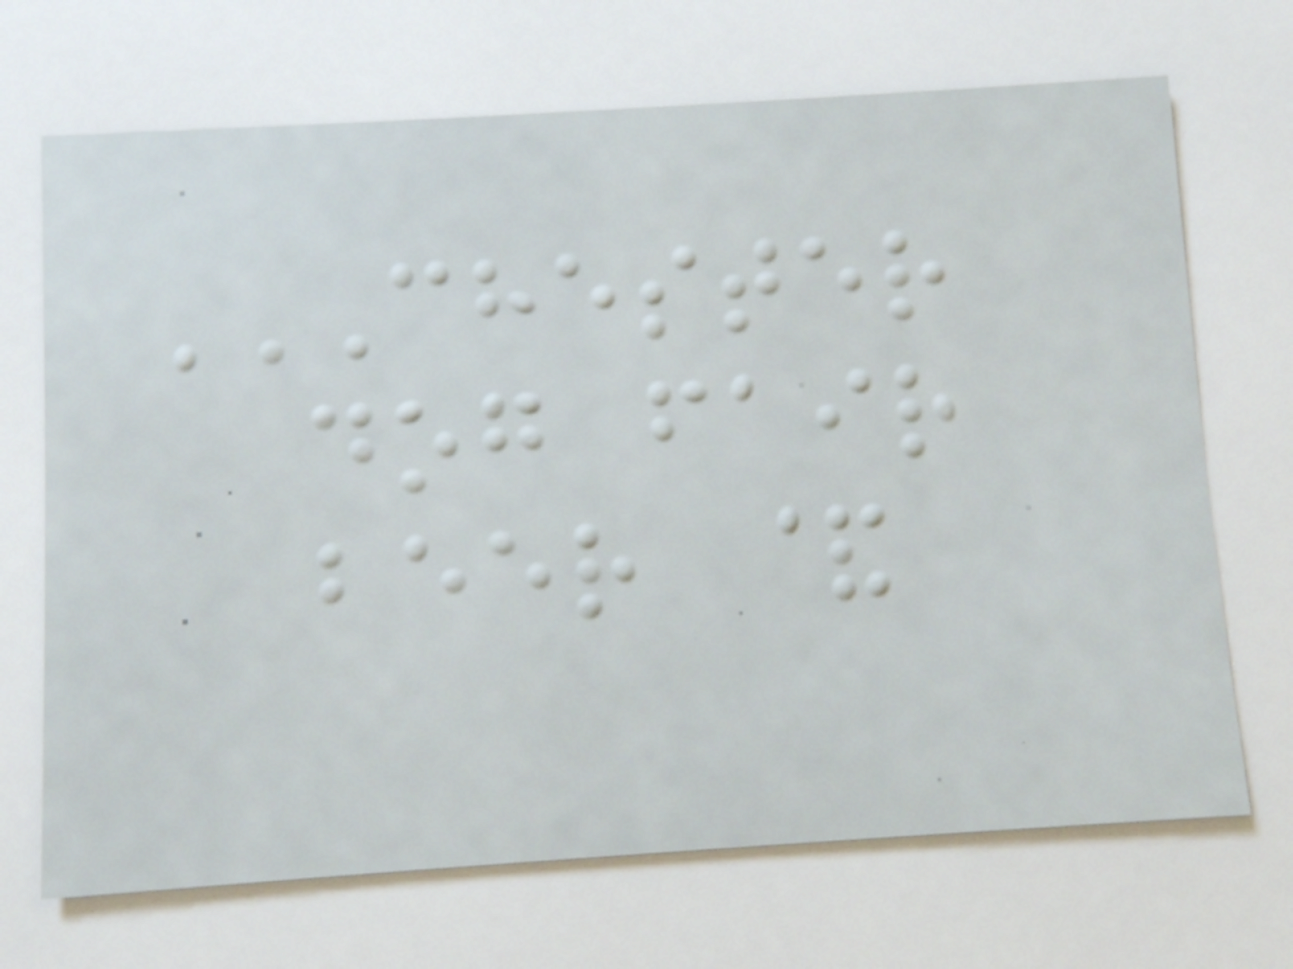CHESTER
DOG FAIR
BEER &
